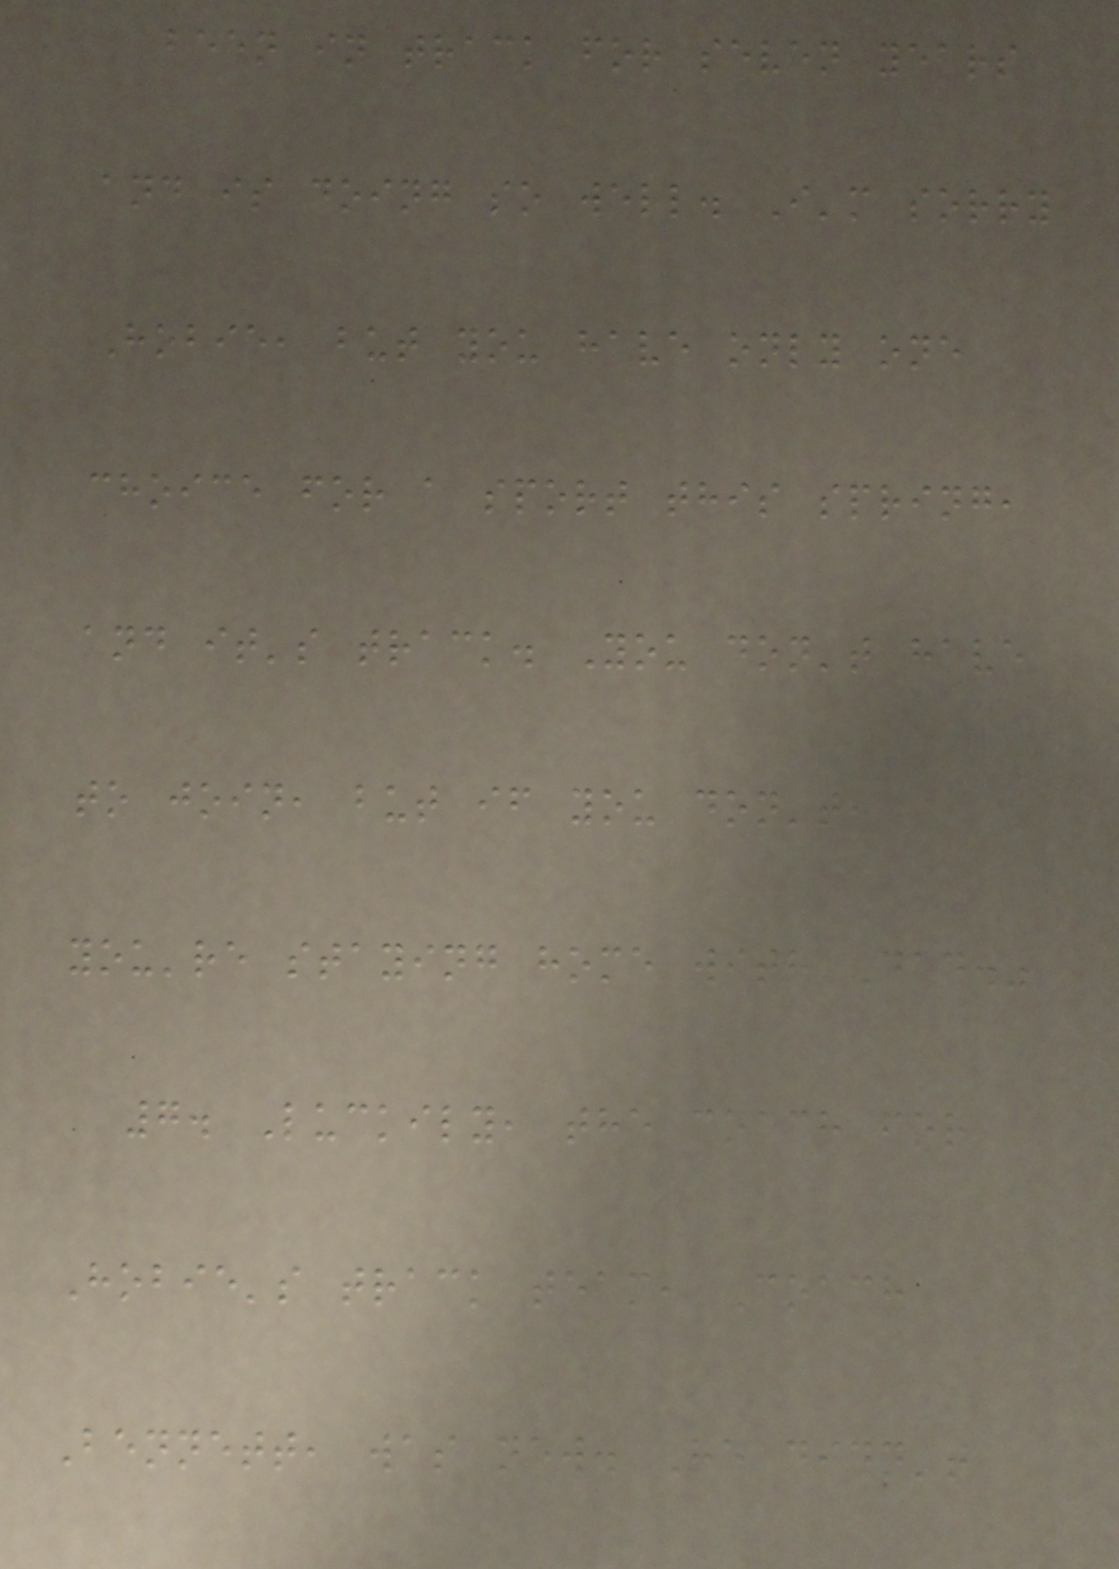been in track for seven years
and is doing so well. I'm sorry
Hobie, but you have only one
choice for a sport this spring,
and it's track. You don't have
to join, but if you don't,
you're staying home with Dad."
7. Luckily, the coach for
Hobie's track team, Coach
Bennett, was new. He didn't
